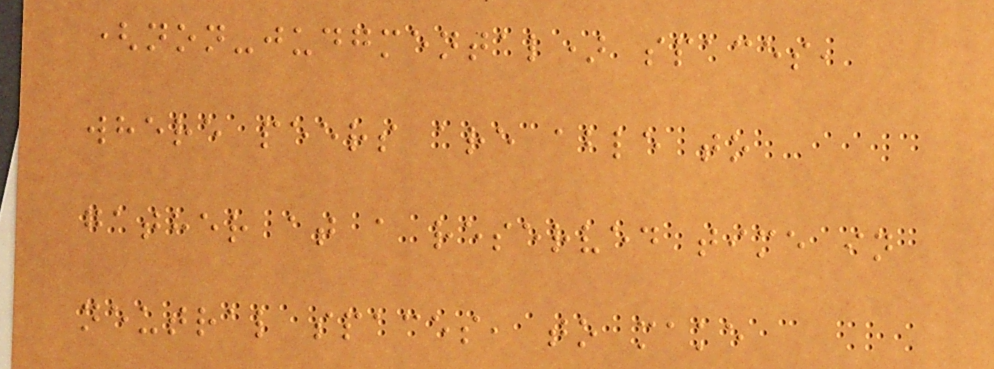(non-judgmental) spaces,
where peers are able to
gather at a reserved time in
neutral spaces, to make
